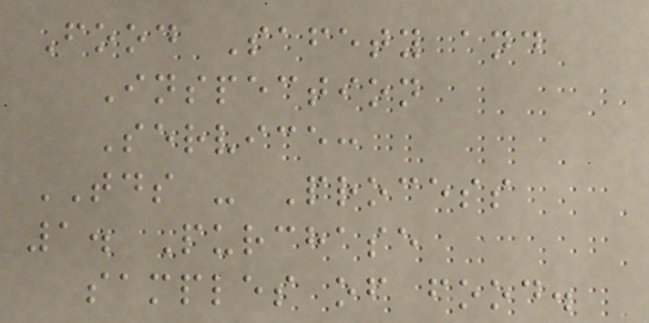Food Safety and
Inspection
Service:
TDS - Process
1. Purchase
samples of food.
